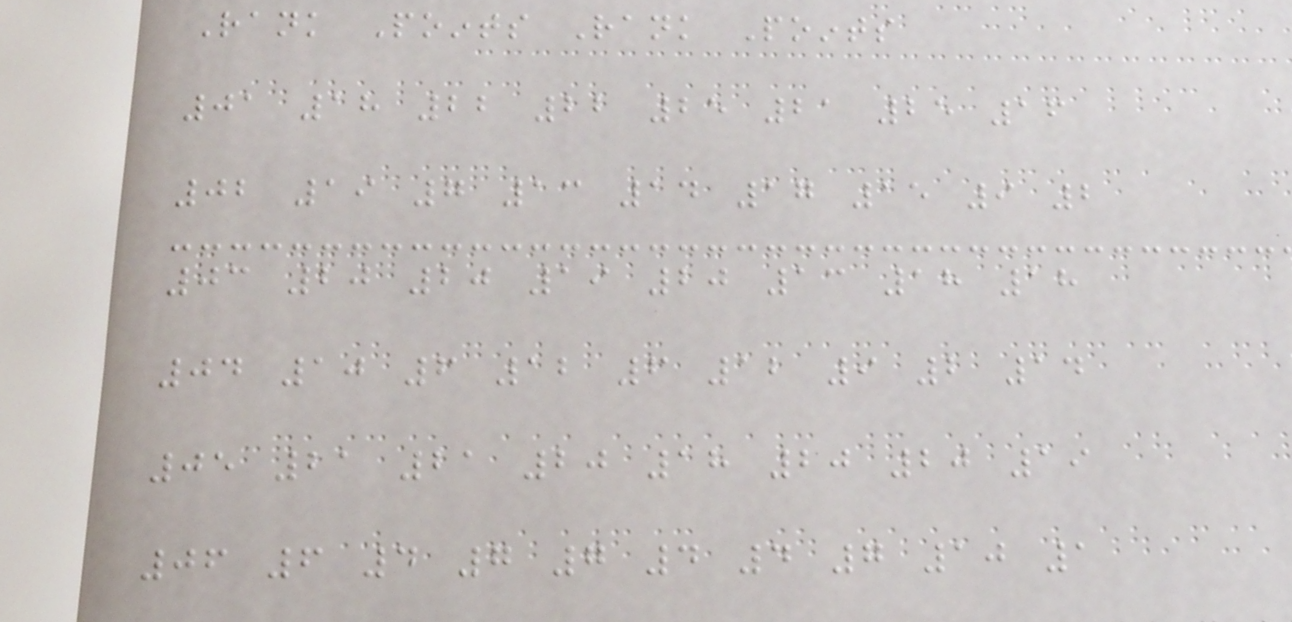Rank Points Rank Points
01 18 22 22 25 21 25 16
02 19 7 13 14 17 15 9 2
03 20 20 19 20 13 18 18
04 10 6 12 6 12 9 2 14
05 21 21 20 18 20 20 19
06 6 4 7 7 4 4 7 10 1
